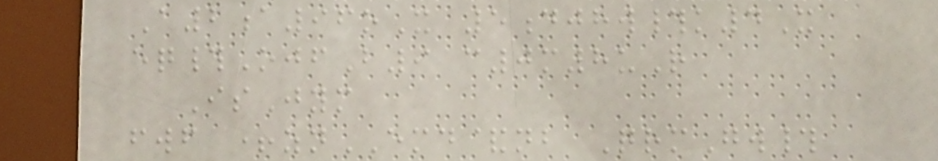A2a96oX 5djhw#k4X
eq#OjfB9 c0m8uR
IsJym
fwf +znEMD&nb QrmGw#
